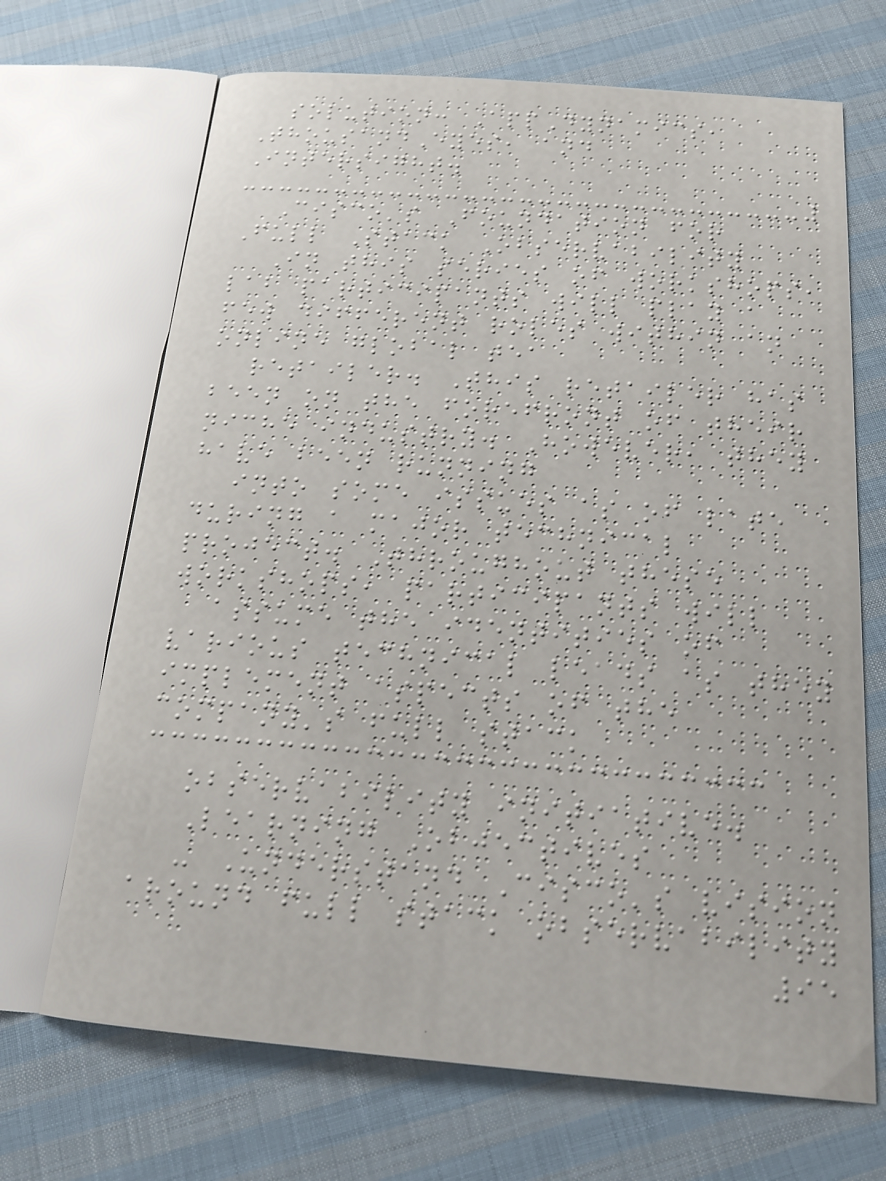solution: AppDynamics,
ThousandEyes, and
Intersight.
Cisco's Foundation for
Full Stack Observability
In this series of workshops,
lab participants will play a
few different roles within an
online global tea
retailer. This retailer has
been on the forefront of their
niche industry. However, they
have been running
into some issues as of late
during a major technical
project. Throughout these
workshops, participants will
assume the identities of
various technical leads as they
implement aspects of the
company's full stack
observability initiative.
Learning Objectives
- Understand Cisco's vision
around full stack observability
95
